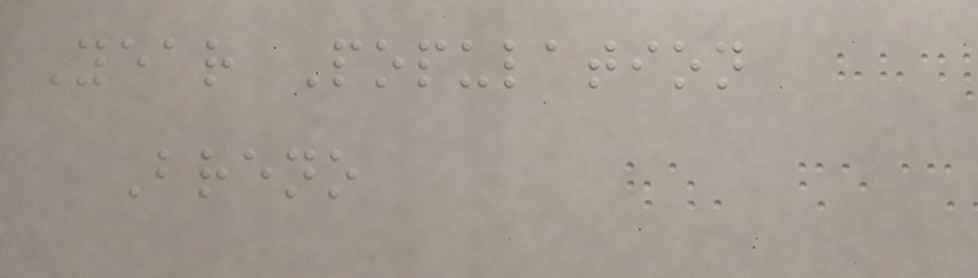Year Population
Breno
